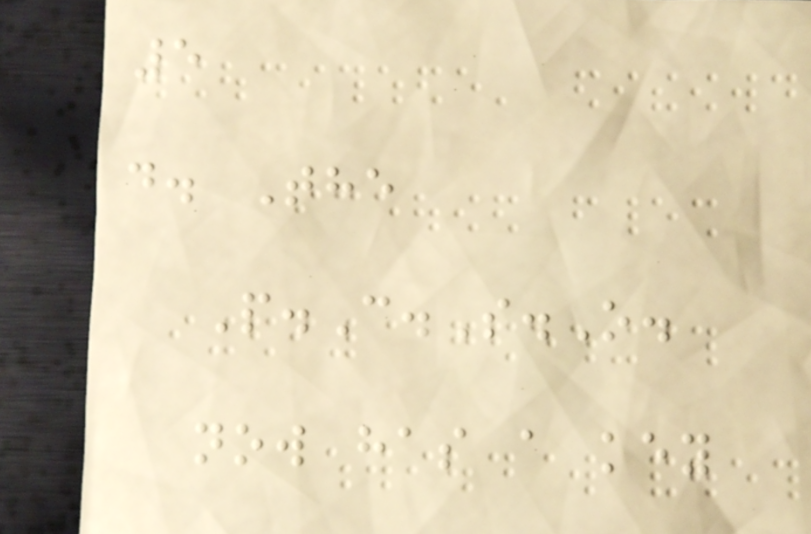5
d. The
P.C.S.O.
now has a key
